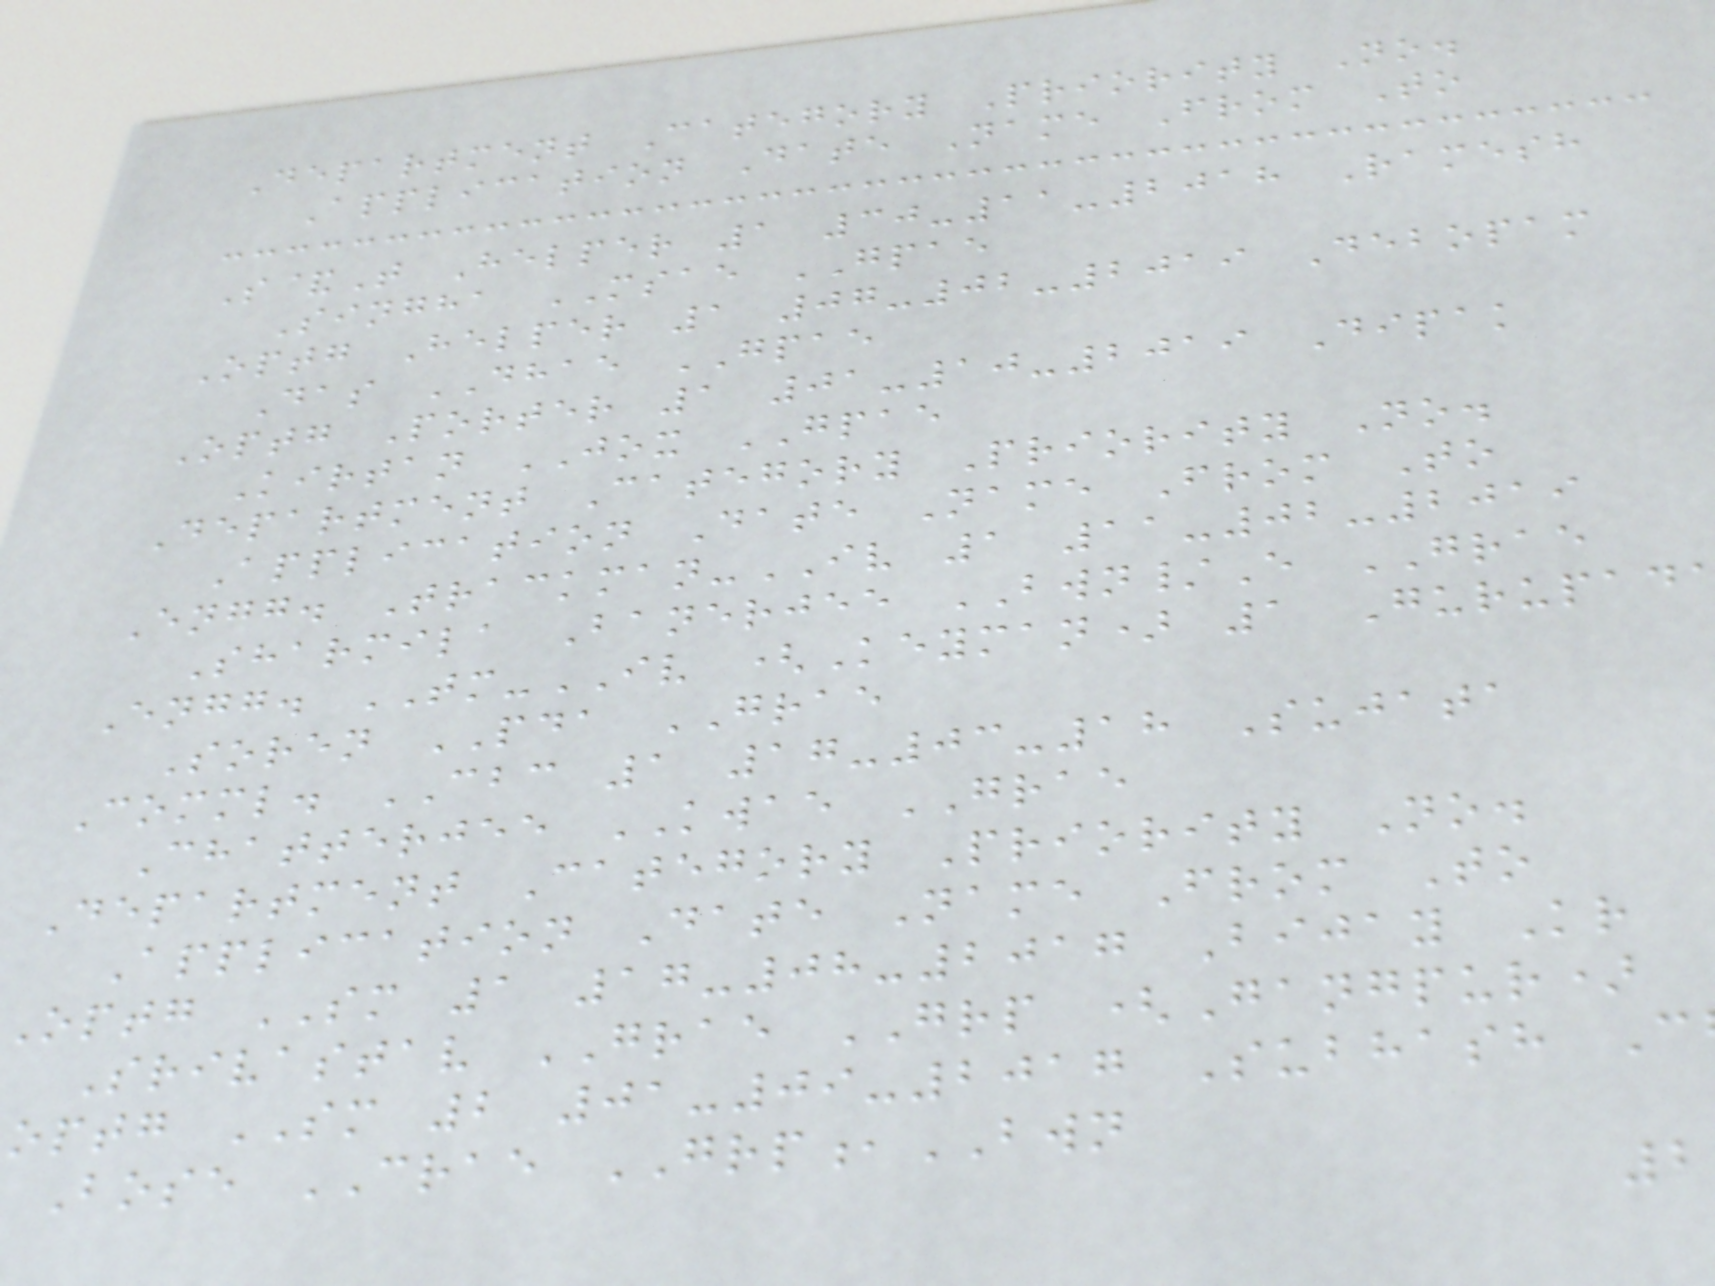Department Category Priority No.
Application Date Name From To
S&T Helper 1 30-11-2018 Ramesh
Singha MSAE GPAE
Optg Helper 1 07-02-2019 Debopam
Das DHAE GPAE
Optg Porter 1 01-10-2019 Dipak
Kirtan JOX GPAE
Department Category Priority No.
Application Date Name From To
Engg. Trackman-IV 1 11-02-2019
Sharmila Banerjee BWN/E GRAE
Engg. TM-IV (Keyman) 1 Gurupad
Soren PDA GRAE
Comml. CBC 1 17-03-18 Sujata
Chatterjee KWAE GRAE
Department Category Priority No.
Application Date Name From To
optg SM 1 17-08-2017 Bijay Kr
Srivastav GRAE GRP (Gangpur)
optg SM 2 01-09-2017 Subhash C
Bose CRAE GRP,BWN
